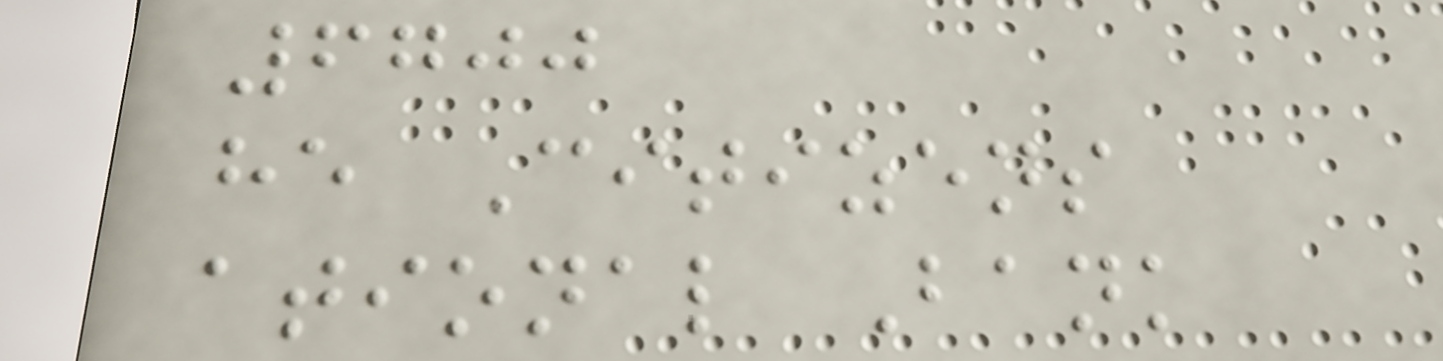6700
he Citizens
ational Bank
